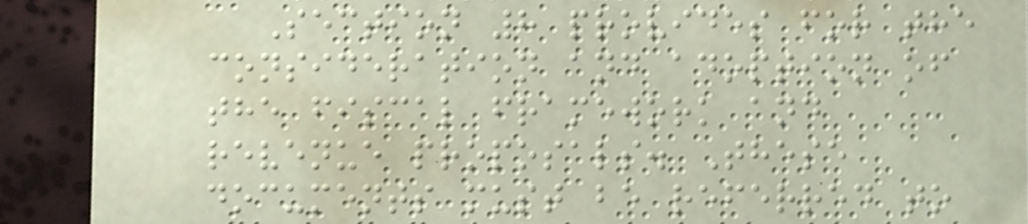Section 8 provides for the
consideration and adoption of
the fiscal framework and
revenue proposals. These
documents must be referred to
